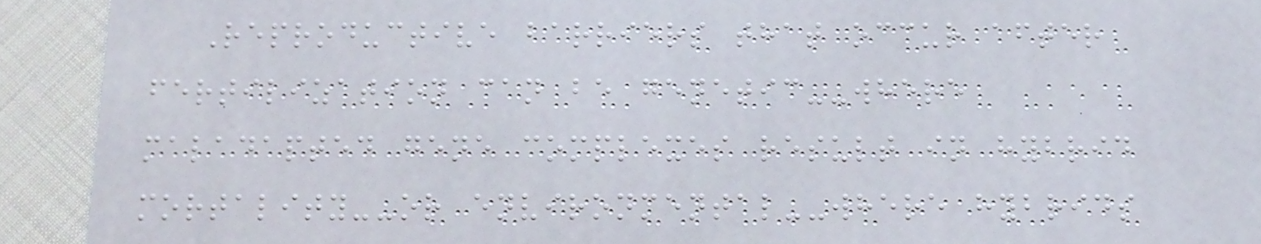Reproductive barriers that occur after
fertilization can be genetic--where
maladapted gene complexes result in hybrid
mortality--or environmental--where hybrids
